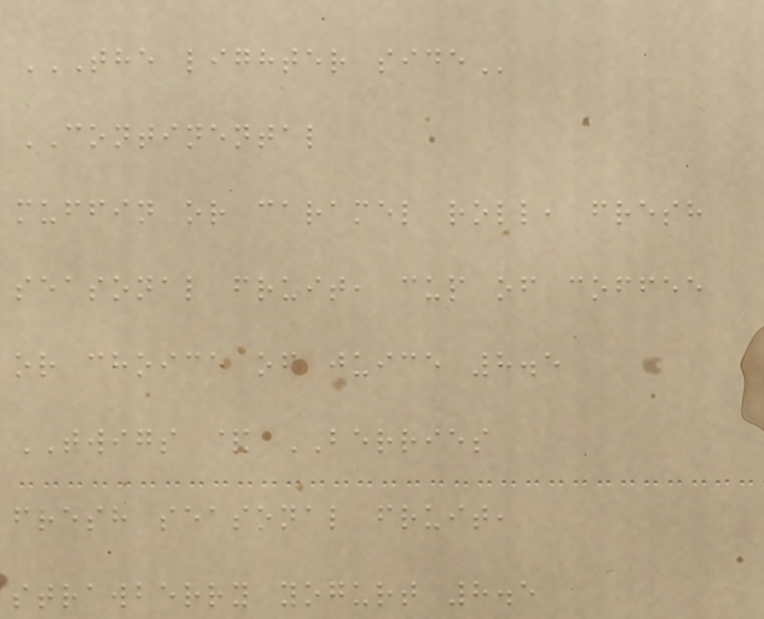THE LIGHTER SIDE
CONTINENTAL
muffin or caramel roll, fresh
seasonal fruit, cup of coffee
or choice of juice 8.5
TWIGS & BERRIES
fresh seasonal fruit,
strawberry yogurt 8.5
